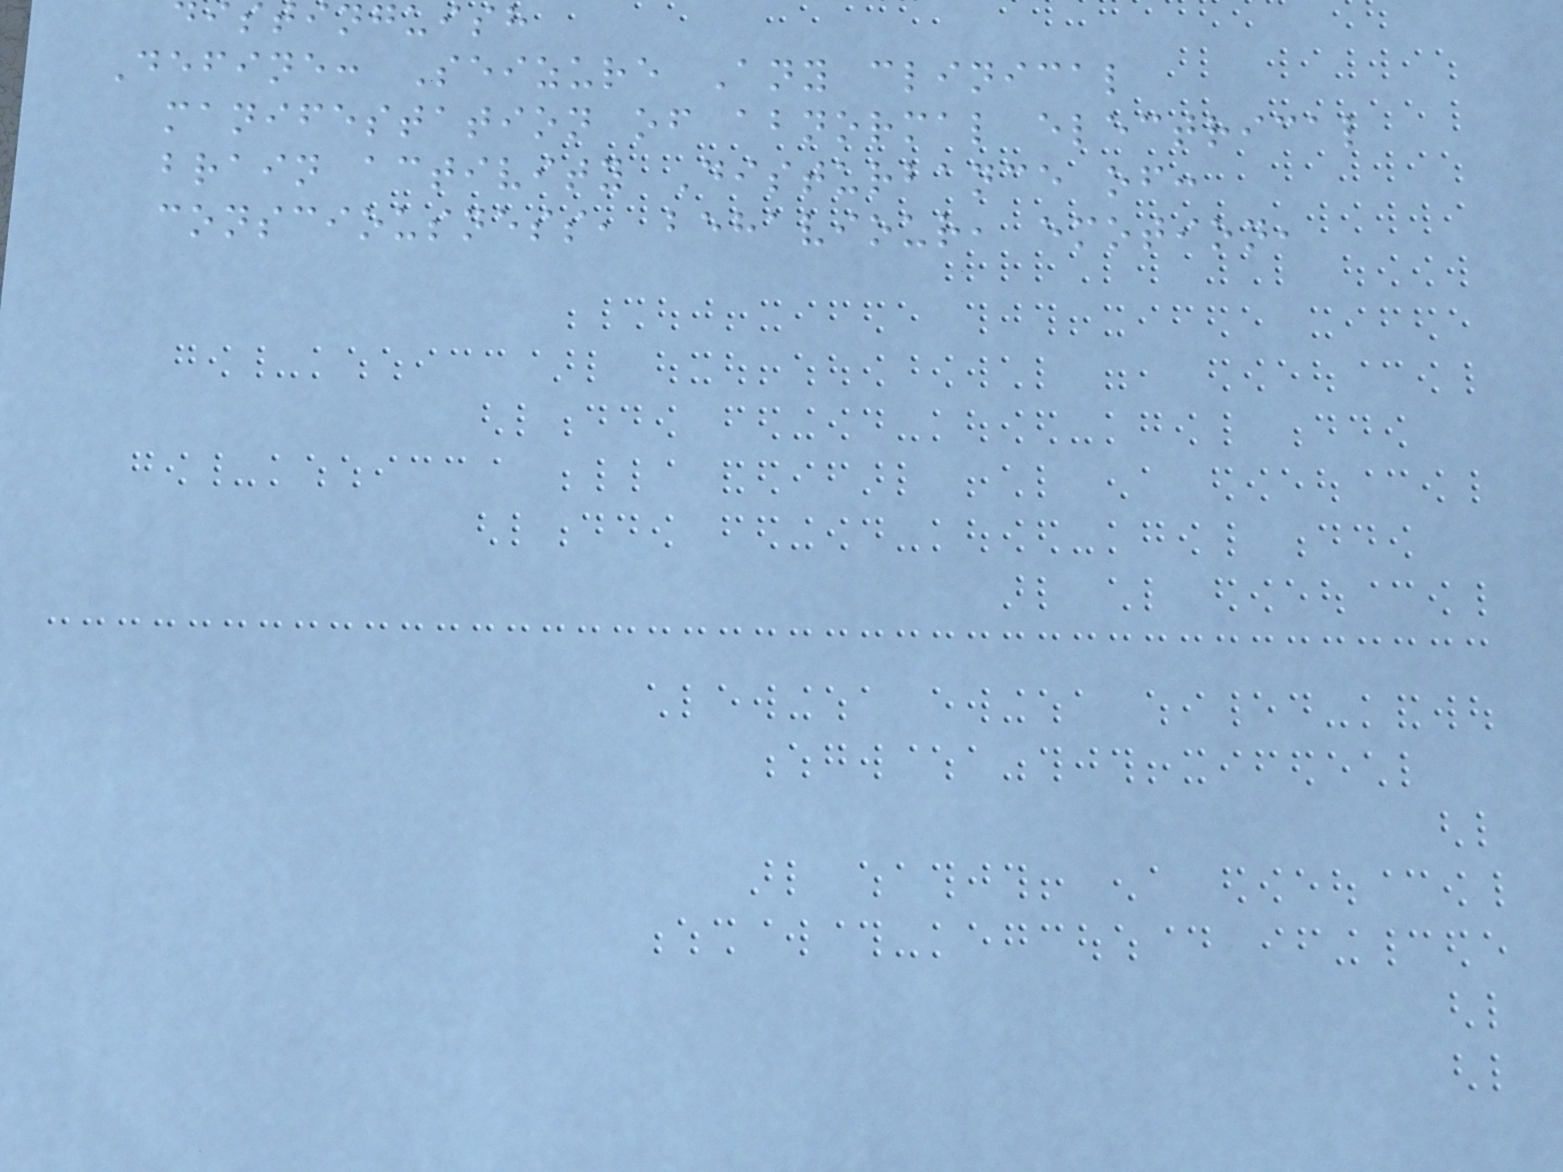stinguish
Define: Seizure Any clinical
manifestation of abnormal electrical
brain activity Disturbance of:
consciousness, behaviour, emotion,
